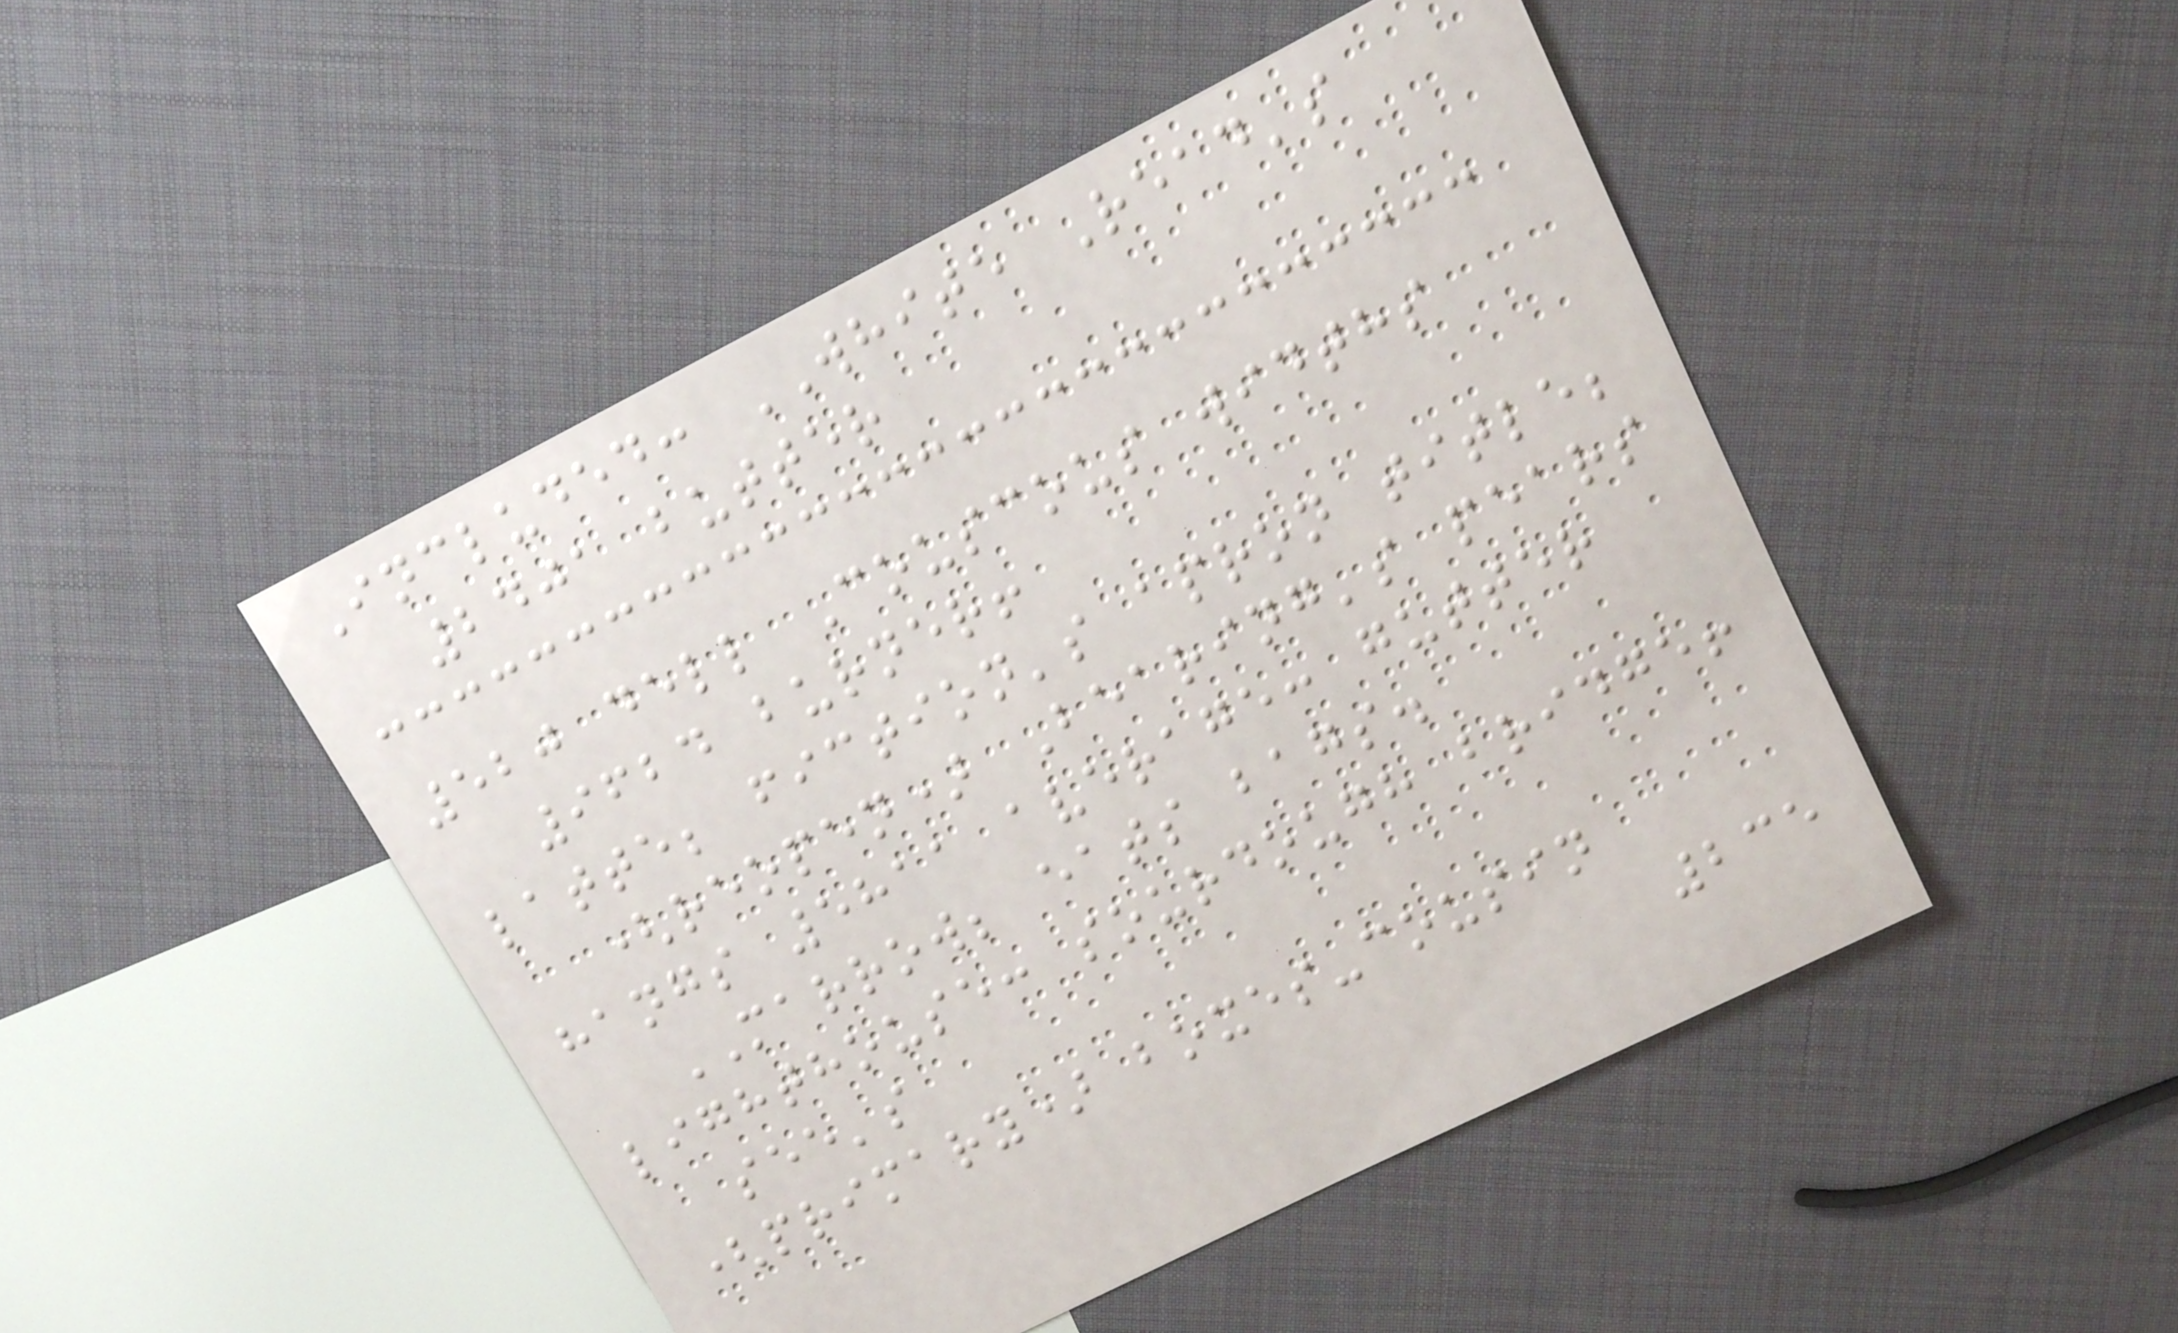Included: WHITE Read's
2401 butter
520 dell Couscous widths
9624 burner!
latte; fiction's apron title;
(reopen) Bearing's pears
hangs 5811 average: gutter
MARROW; eats bags.
lighthouse: sourdough bridge!
see's
(primary) boxes-cousin
235
